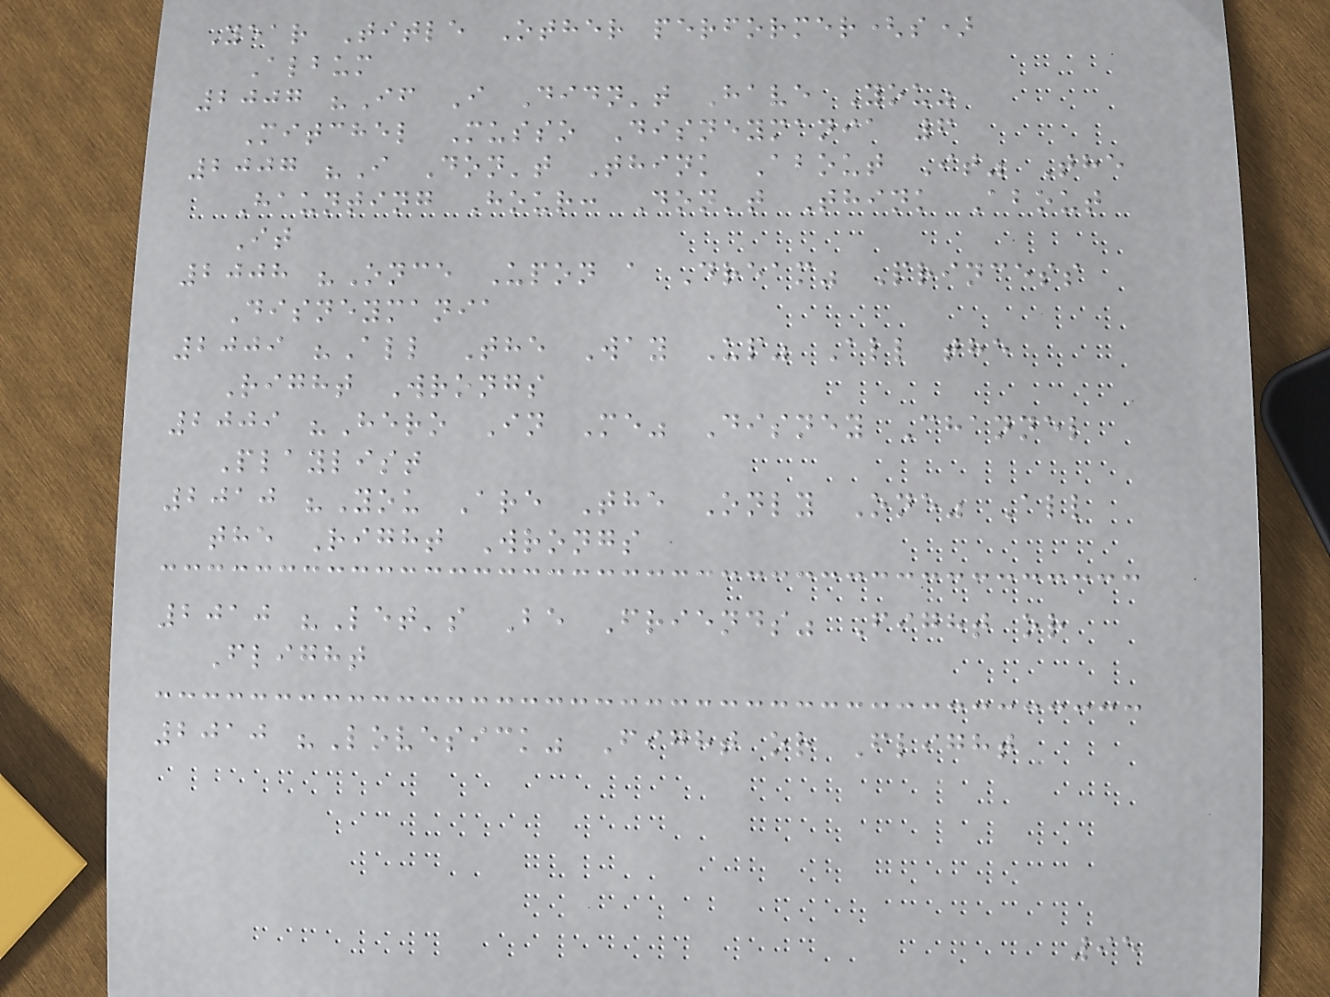Year Title Other performer(s)
Album
2007 "If I Didn't Have You"
Mitchel Musso Disneymania 6
2007 "I Don't Think About It" The
Haunting Hour: Don't Think About
It
2008 "Once Upon a Dream" Princess
Disneymania
2009 "All The Way Up" All the
Right Wrongs
2009 "Hero In Me" Disney Channel
Playlist
2010 "You Are The Only One" All
the Right Wrongs
2010 "Let's Be Friends" Fight or
Flight
2010 "Lovesick" Fight or Flight
95
